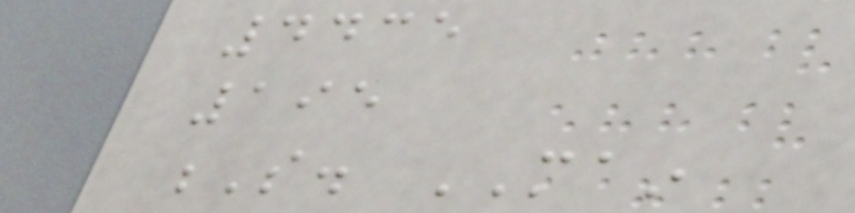4435
195
S. MAIN
